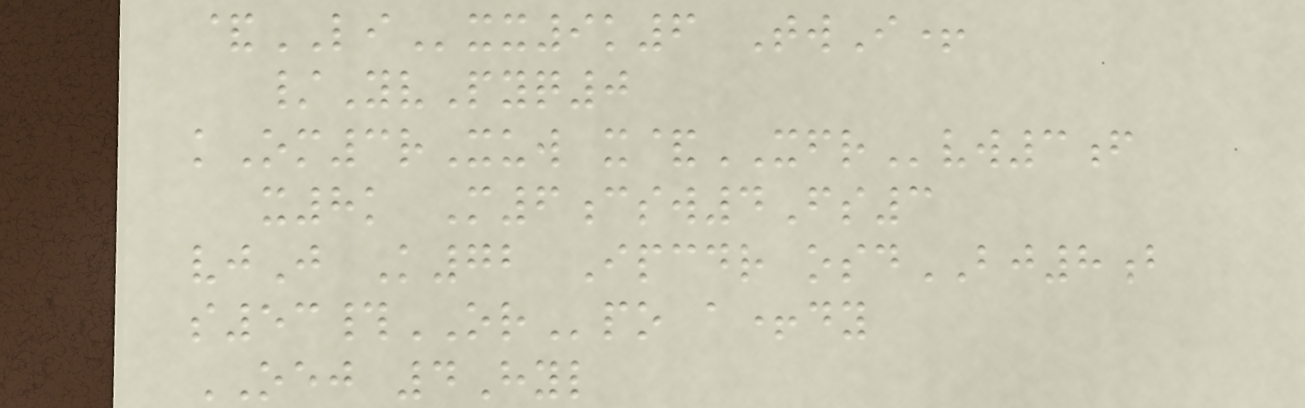&LIxx9k6 TwI+
/YvPyq0
kOm3rXuw x&XFRvw3f
x8k M6csw4Fs3
vjJ K72 Ipcdr osdBJ8b
s53#ORpo a+dy
OEJ 4Hyl
